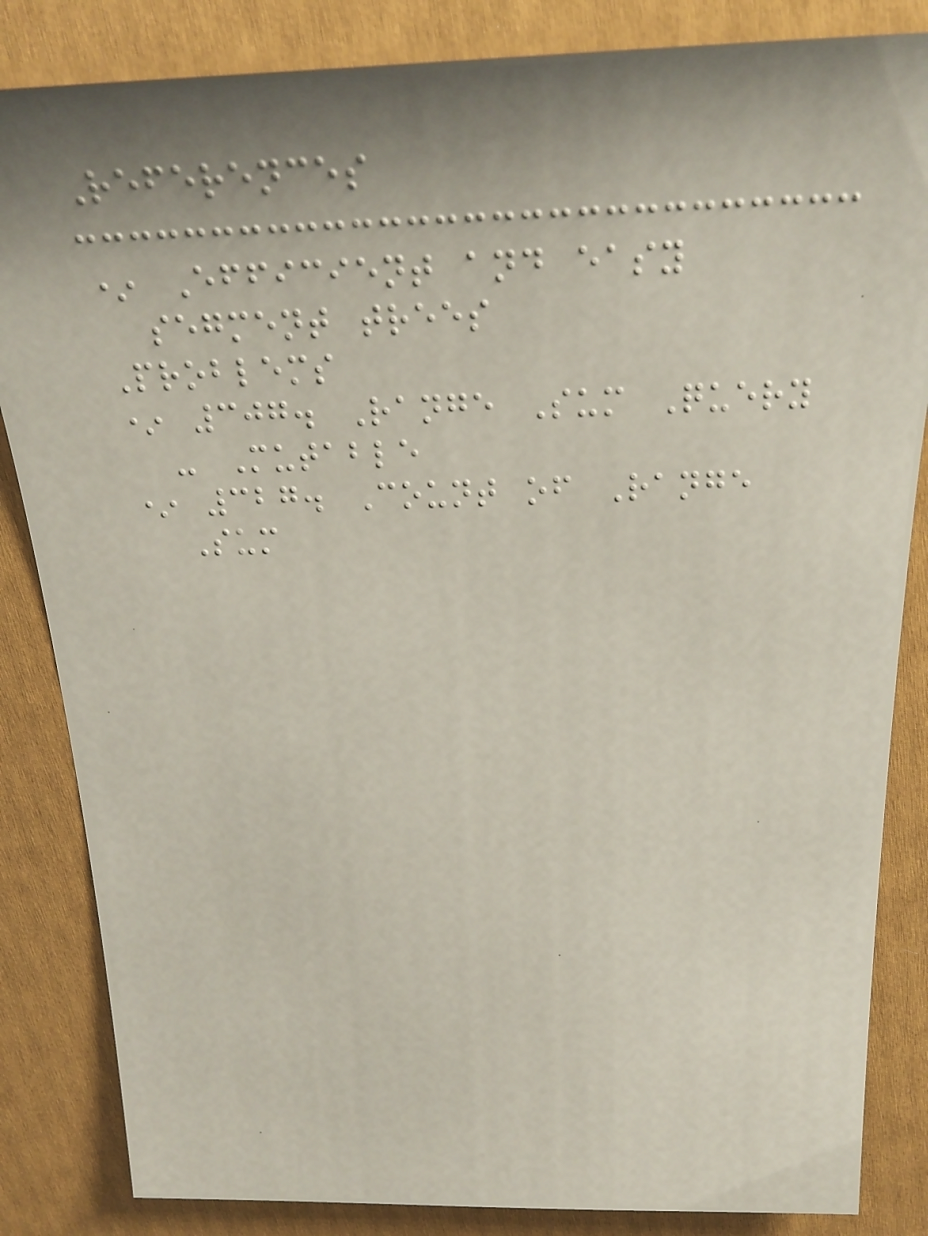References
* Efficient and easy
segment trees
Problems
* 307. Range Sum Query
- Mutable
* 327. Count of Range
Sum
